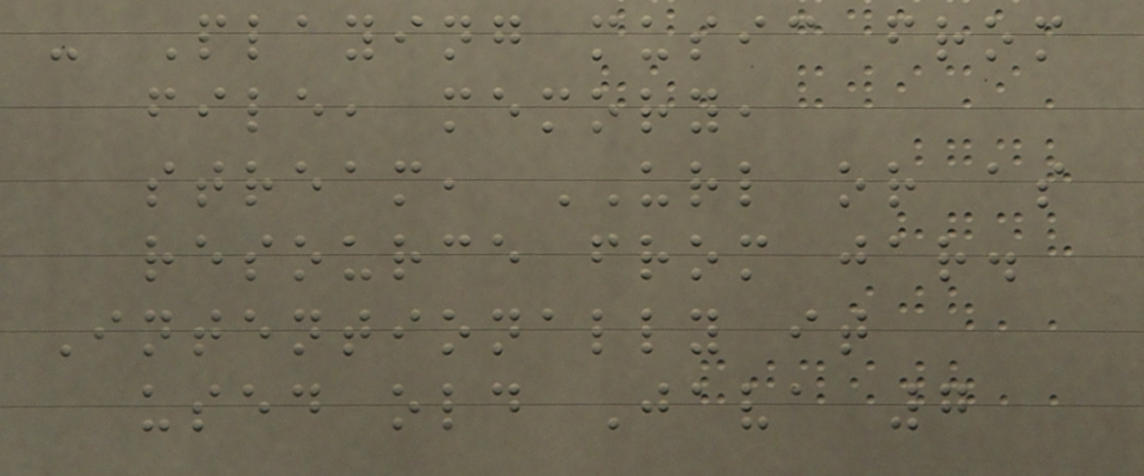- Playing music from
file, memory,
stream, URL or as
resource from jar.
Intentionally it
used old Java 7
